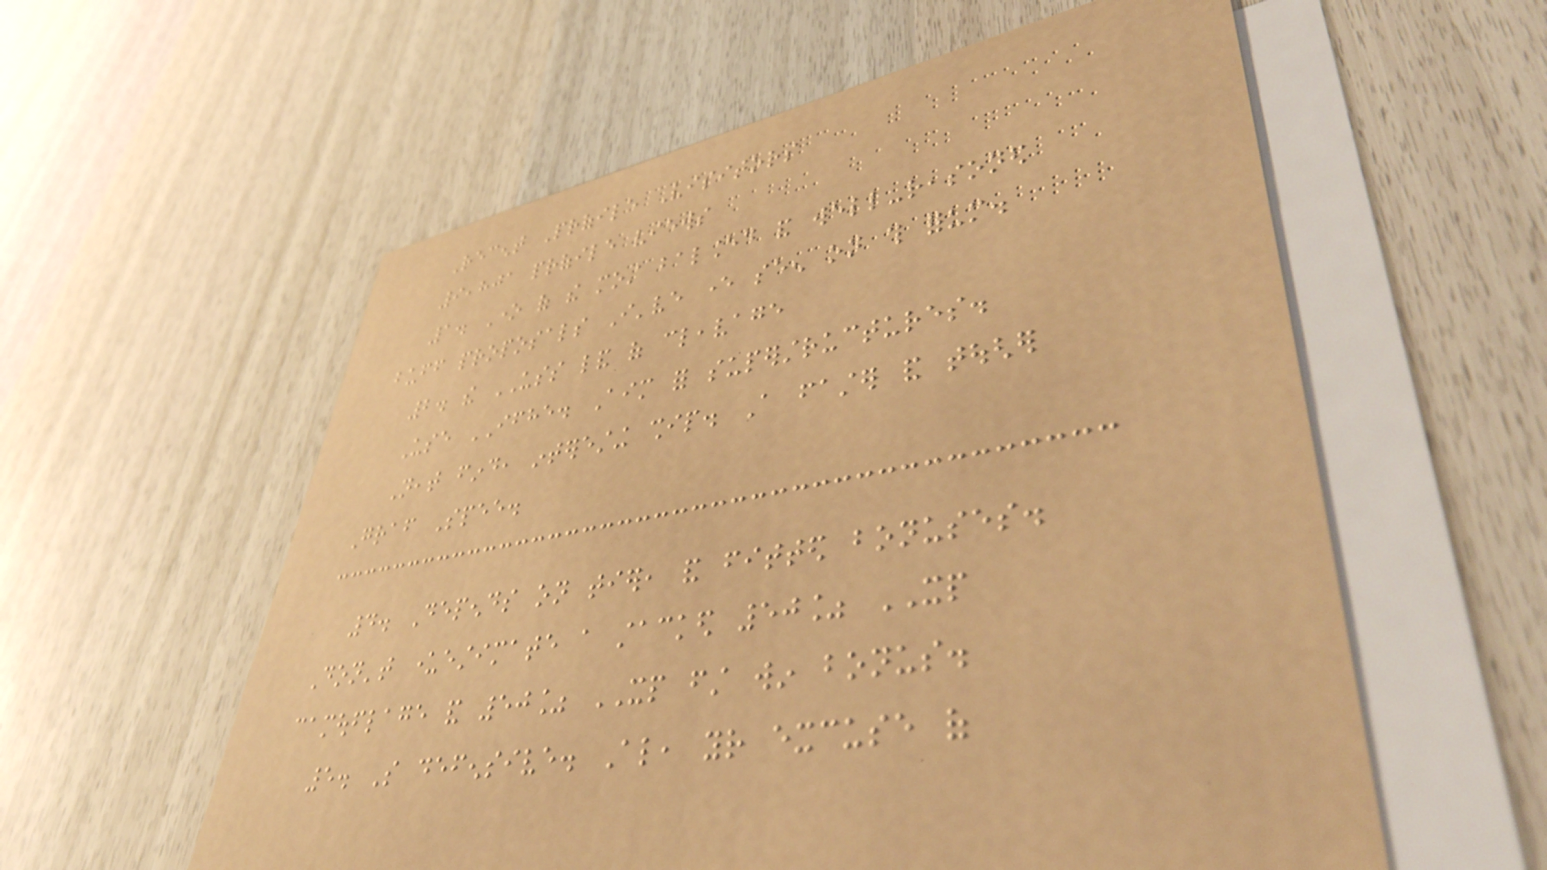Recent Profile Visitors
9,801 profile views
1. One of the most balanced and well-reasoned
buff proposals I've ever seen on this forum.
2. the USS land of cleavage
Use IFHE. Aim for superstructures.
Neat find, interesting ship. A faster and tougher
Graf Spee.
4. Depends on tier, and fitted bonuses.
Don't underestimate a stacked 50% XP
camouflage and 50% XP first win bonus.
5. So defensive. Also, your excuse of
